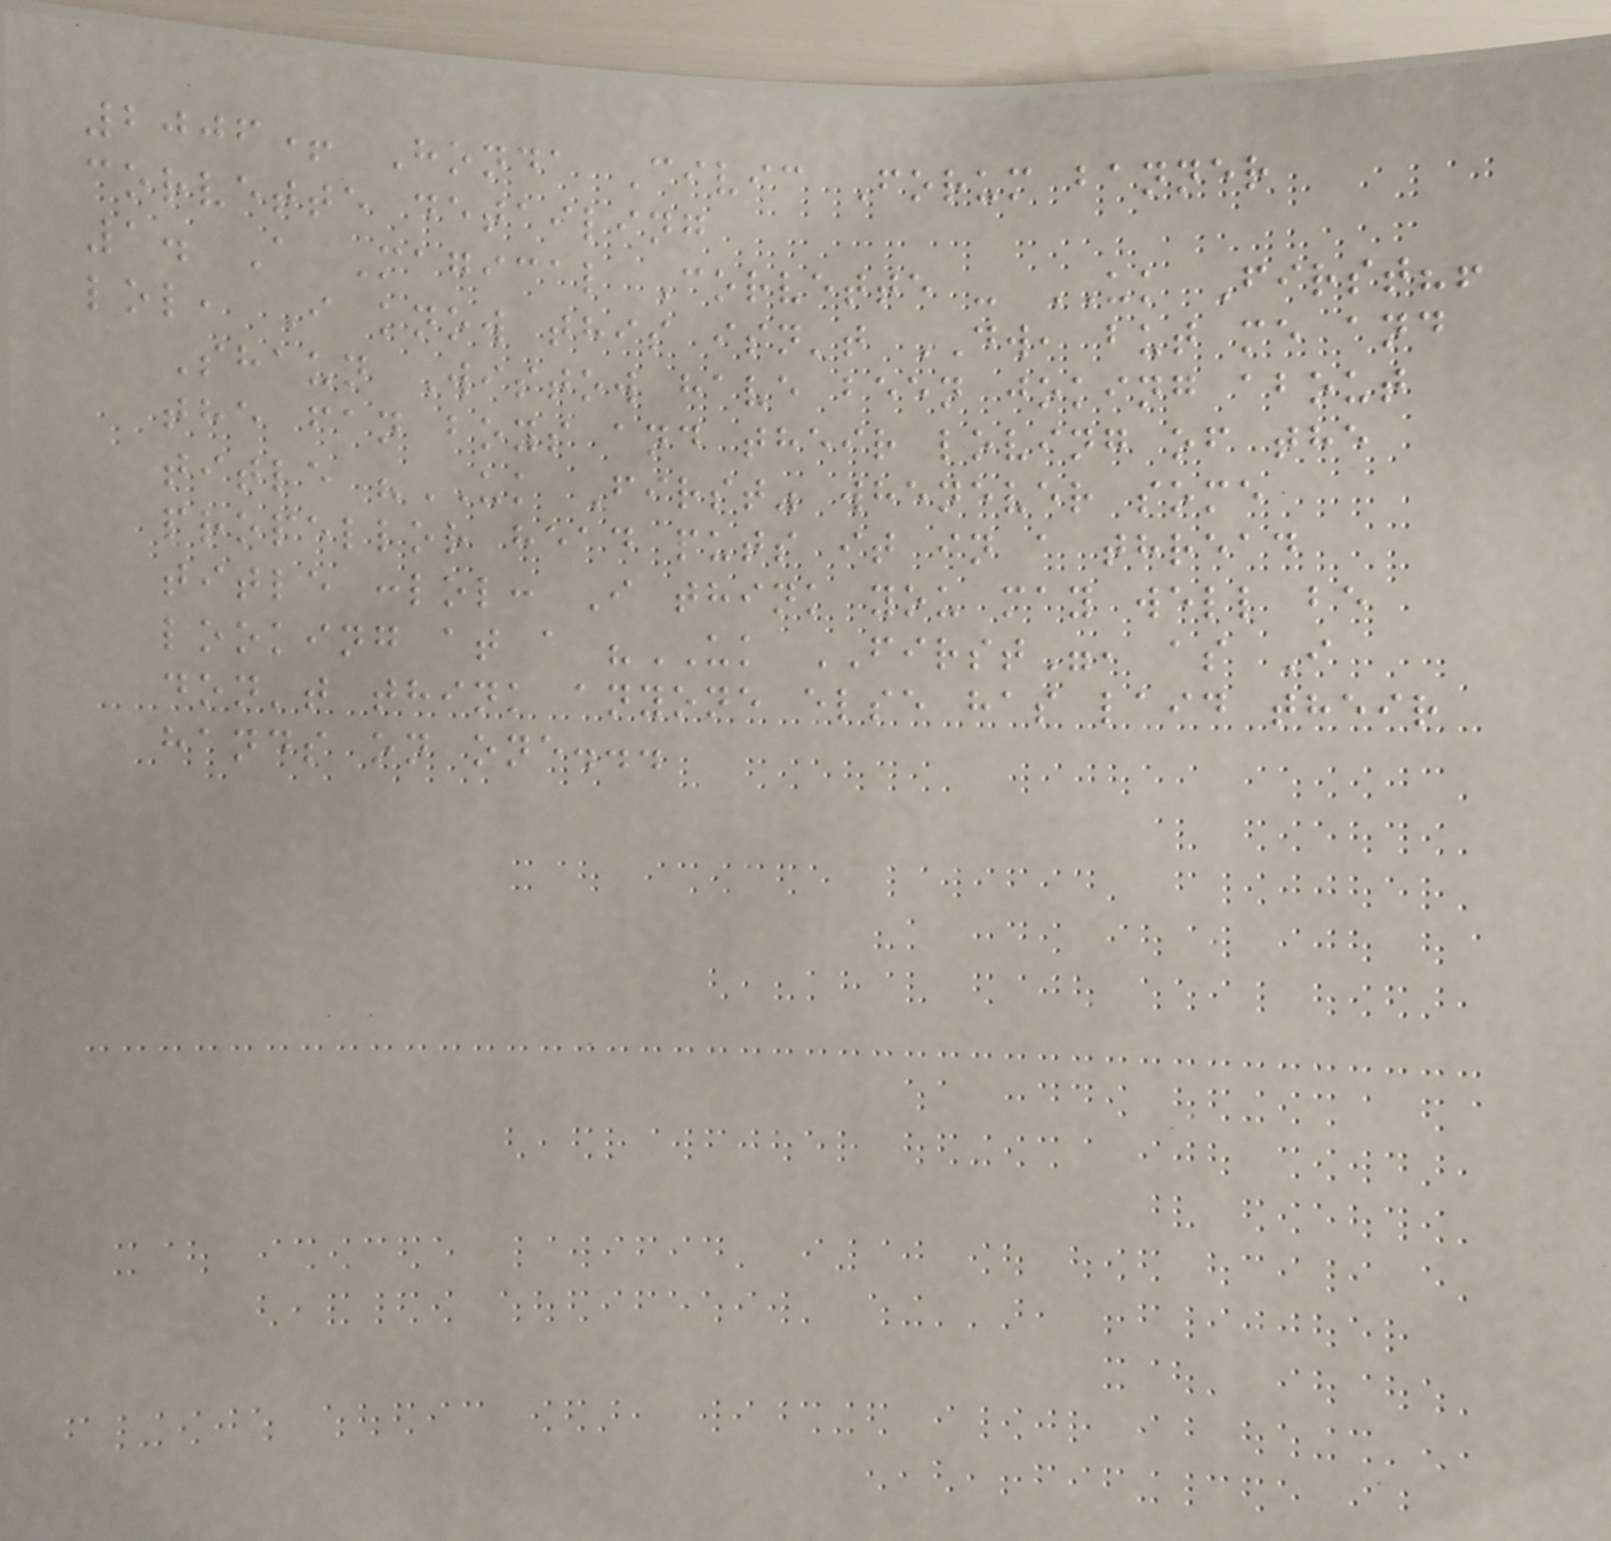2006+ Honda Civic Forum banner
corvette detailing
1. A Magical Corvette - UK First?!
lol, I know this isn't DW, but me and
Shaun Wistow have been joking about
the fan boys and their loving of the
title "UK First" whenever some
propellor head puts it in a thread
title :lol: I think you may well be
looking at a "UK FIRST", as I
don't think anyone else has laid their
hands on one...
